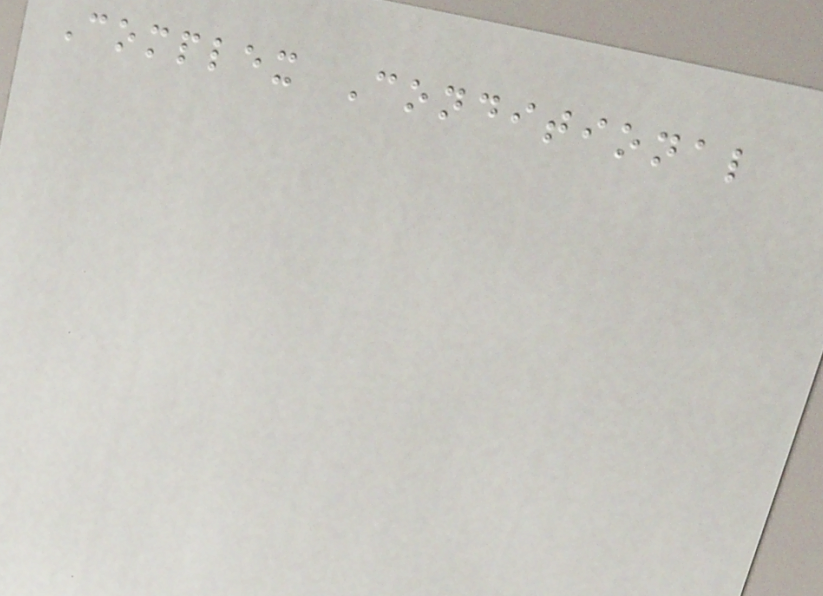Complex Conditional
